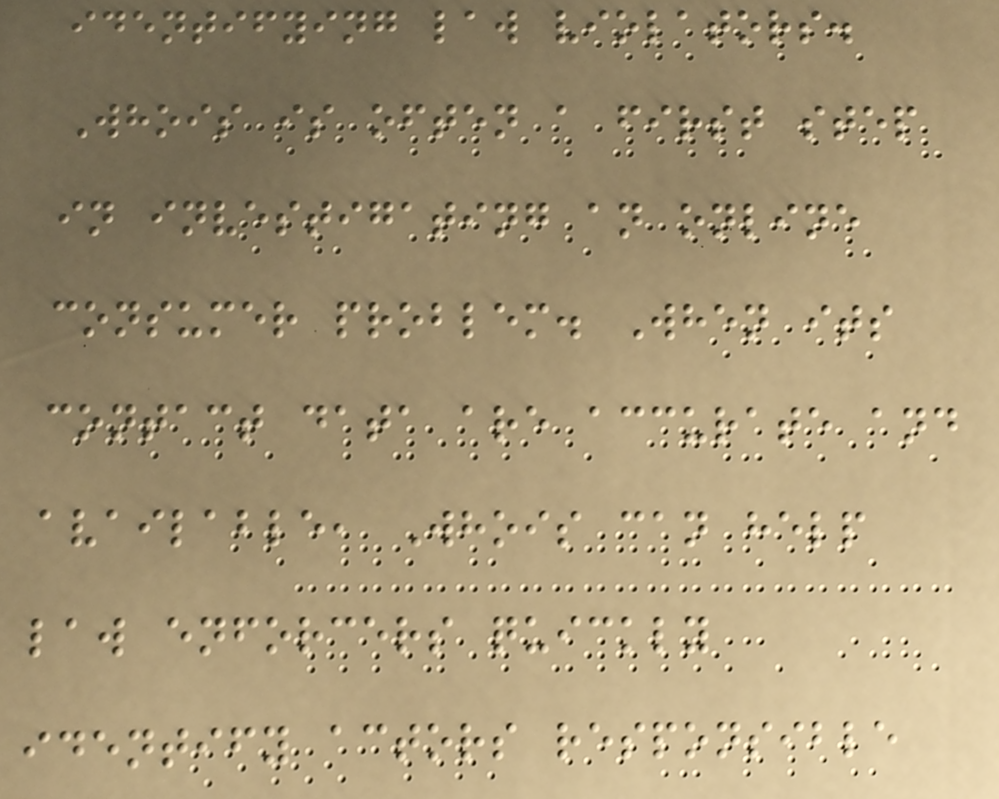identifying law violators.
Whois is often a first step
in investigating an online
consumer problem. When its
contact data are accurate and
available, Whois can help
law enforcers quickly
identify actors responsible
